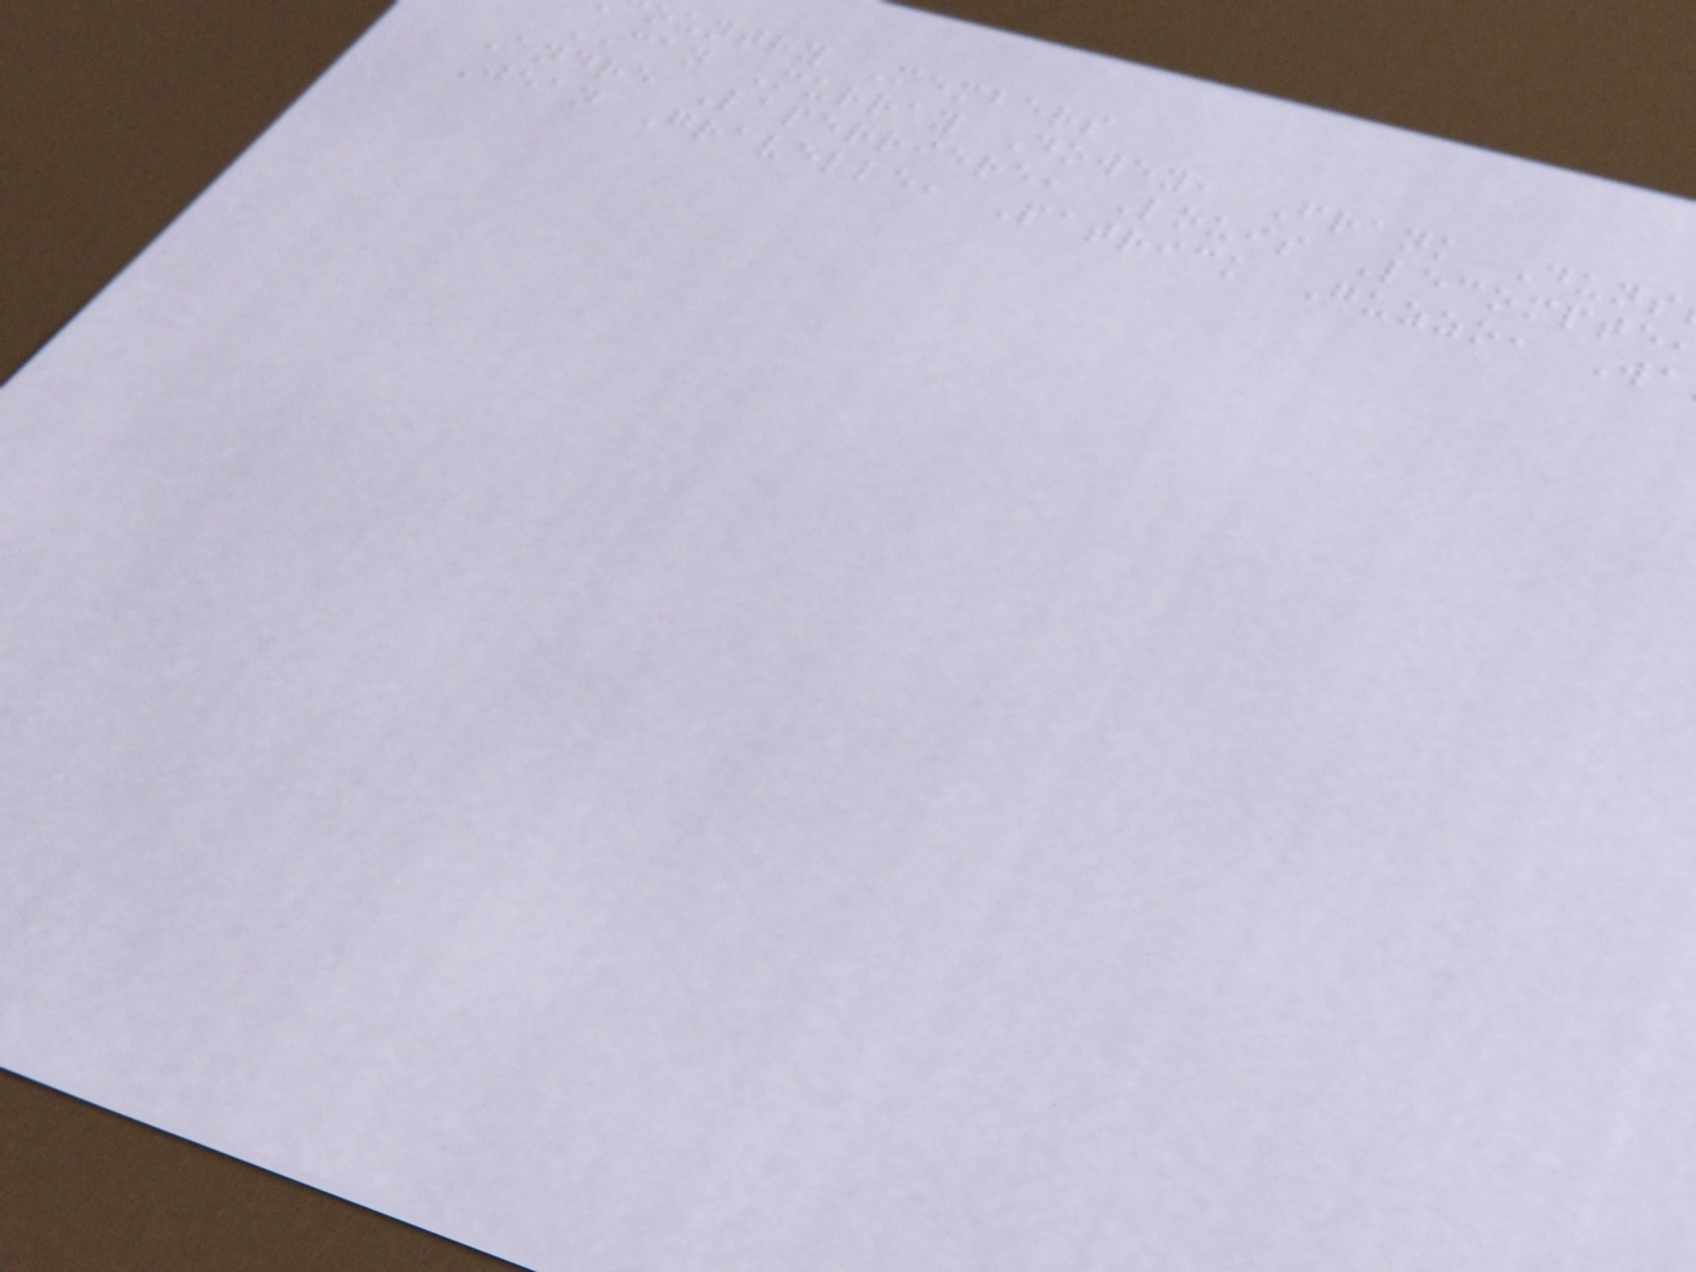ountry Members
CAN Murray Dowey, Frank Duns
Andre Laperriere, Louis Lecompte
Jean Gravelle, Patrick Guzzo, Wa
